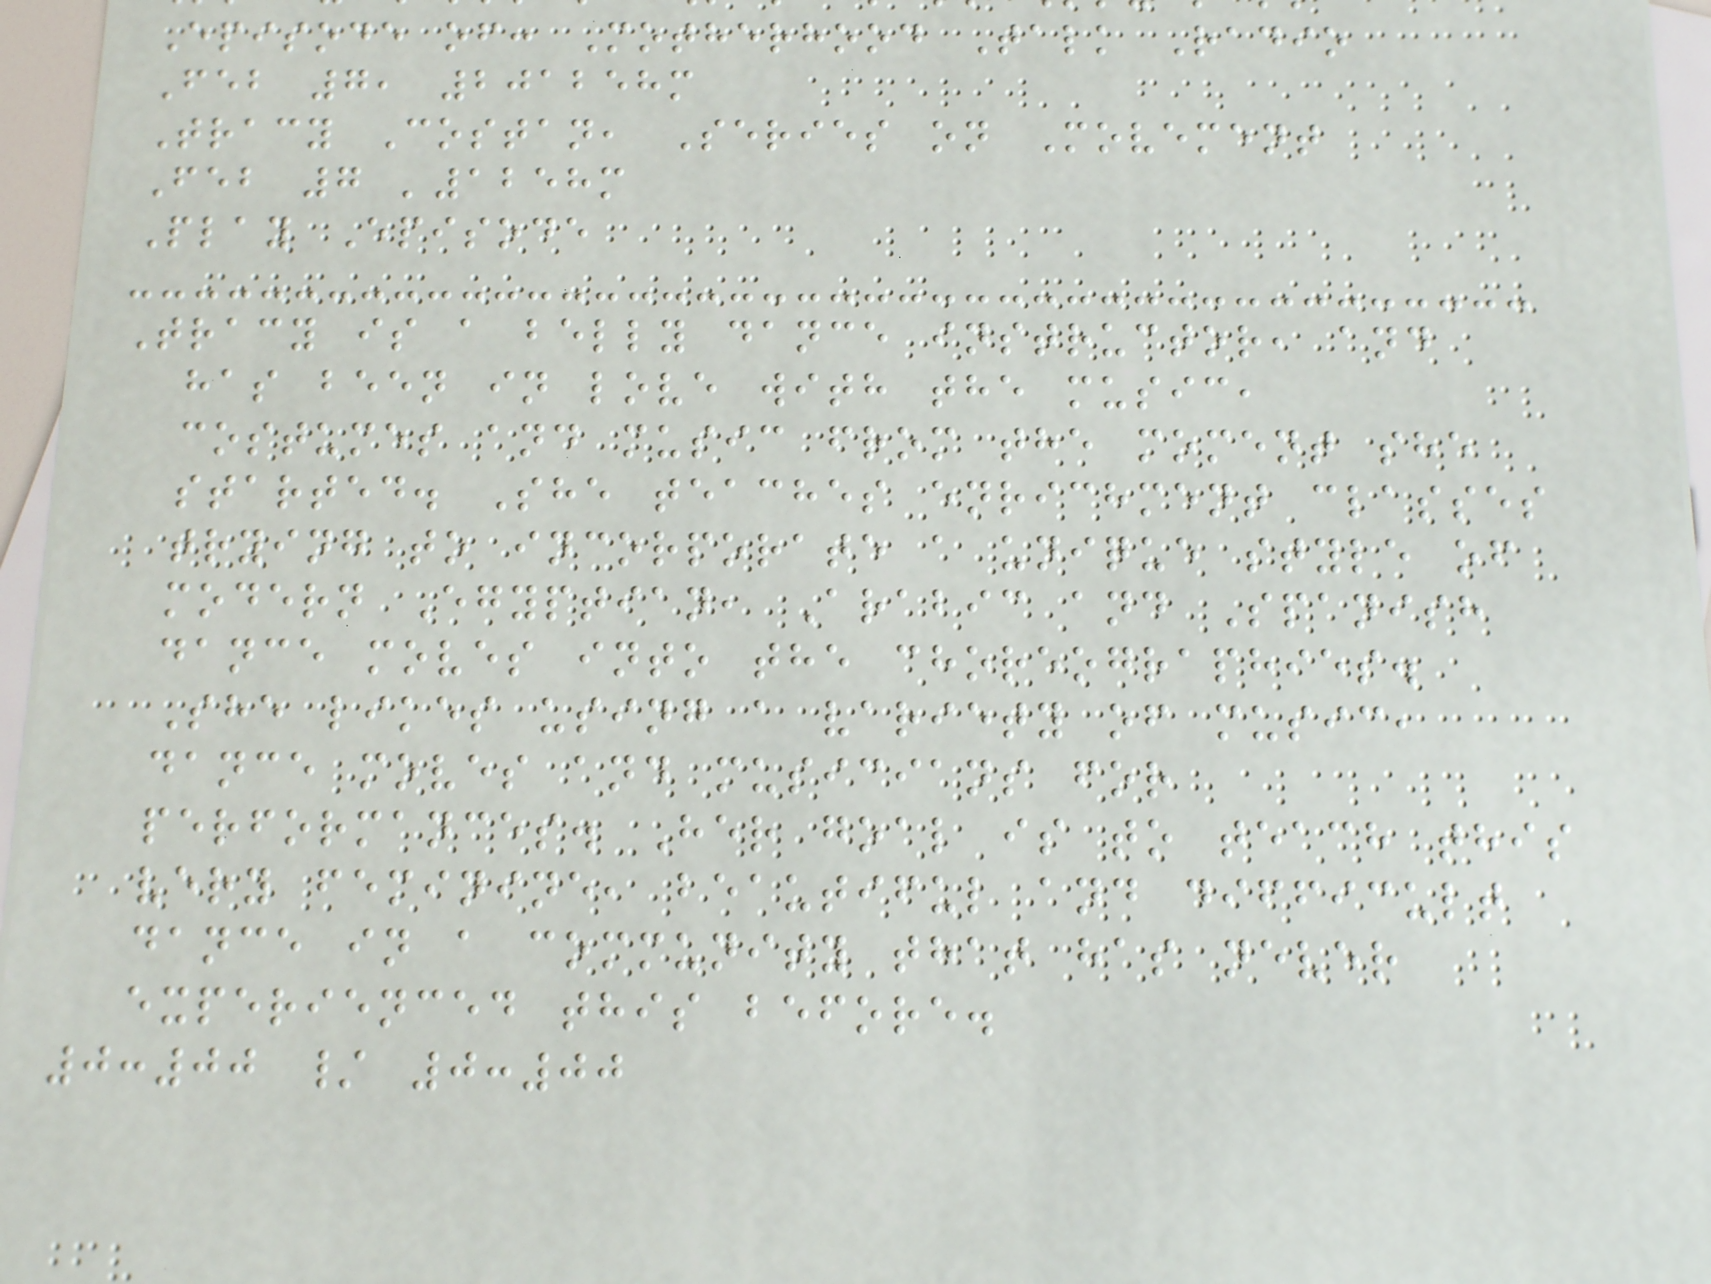Episode of: Motherhood Talk Radio
Feb 7, 201258m
Tracy Costan, Series on Movement
Feb 7 '1258m
Play Episode
Tracy is a belly dance instructor, and
has been in love with the music,
costumes and music from the moment she
started. She teaches enrichment classes
trying to incorporate a unique style of
modern Egyptian, Arabic and Spanish
dance moves into the choreographies.
She likes using a variety of music,
dance moves and musicians for
performances. Her goal is to teach this
very feminine, beautiful and difficult
dance in a community that has never
experienced this before.
0:00 / 0:00
